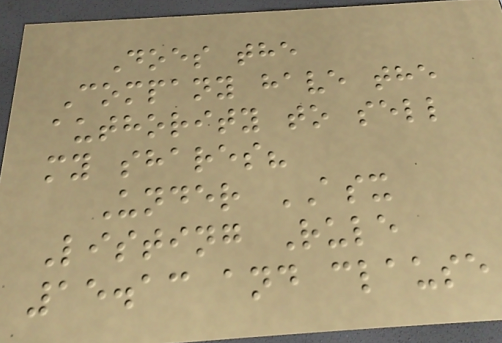Does the
Company have the
authority to sell
my shares?
Under ASX
Listing Rule
15.13 and clause
